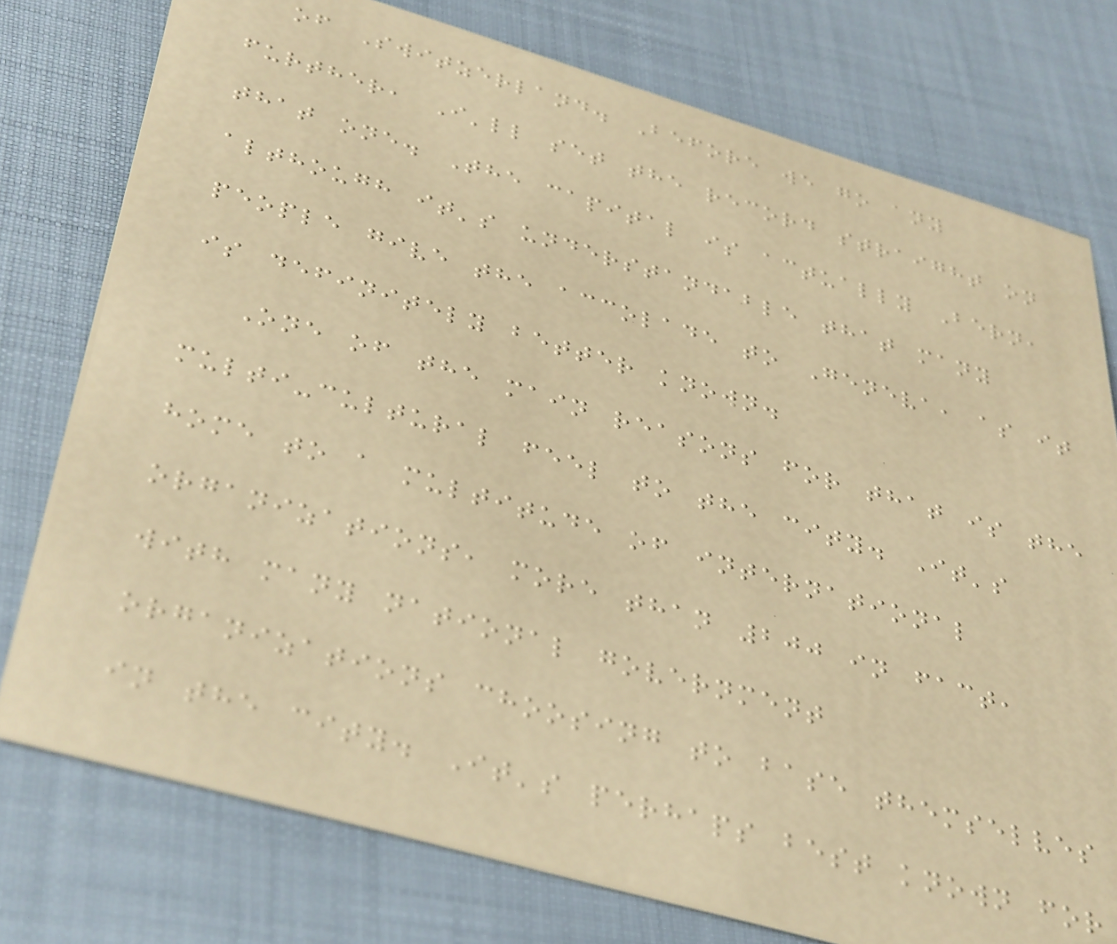of Switzerland. Before we go any
further, I'll set the record straight on
that one. The capital is actually Bern,
although it's understandable that many
people give the accolade to Geneva, as it
is definitely better known.
One of the main reasons for that is the
multi-cultural feel to the city. It's
home to a multitude of international
organizations, more than 200 in fact,
with many national government
organizations choosing to base themselves
in the city. It's perhaps best known for
